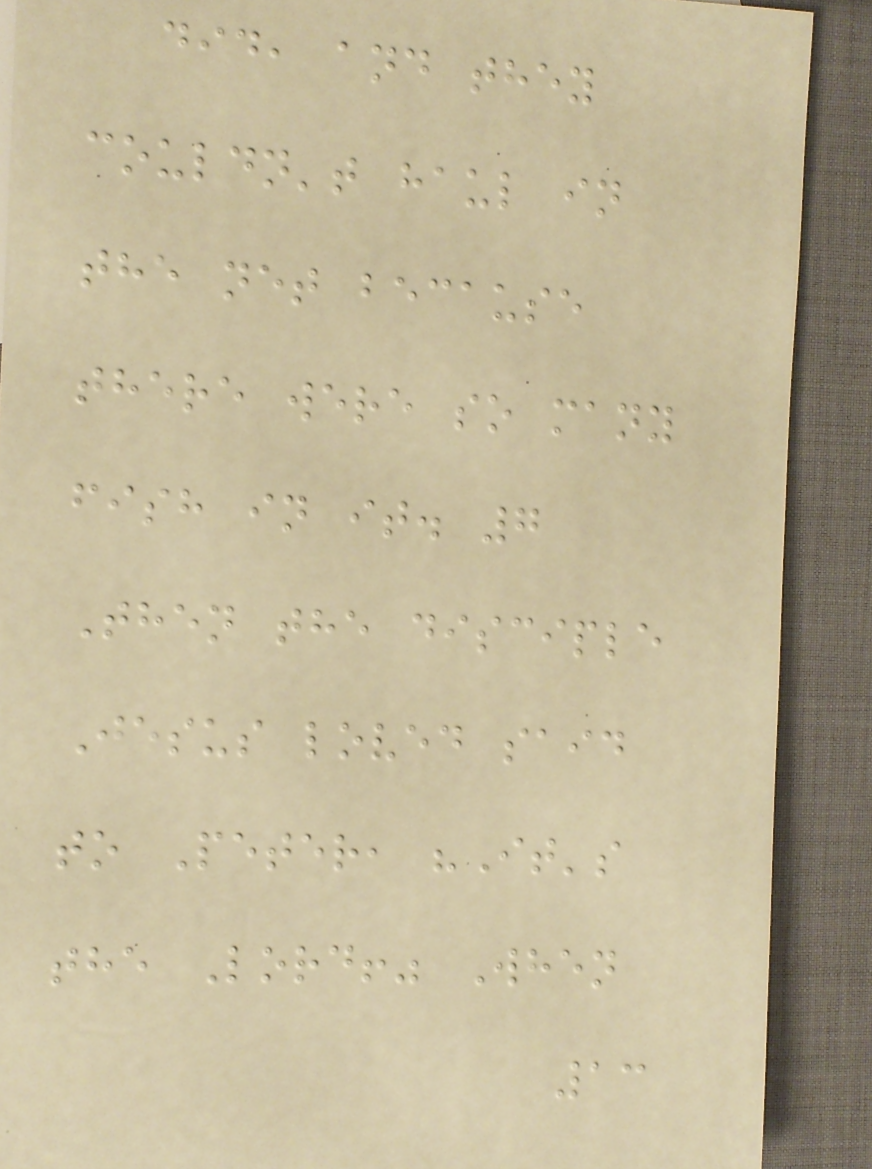did, and they
couldn't haul in
the net because
there were so many
fish in it. 7
Then the disciple
Jesus loved said
to Peter, "It's
the Lord!" When
13
